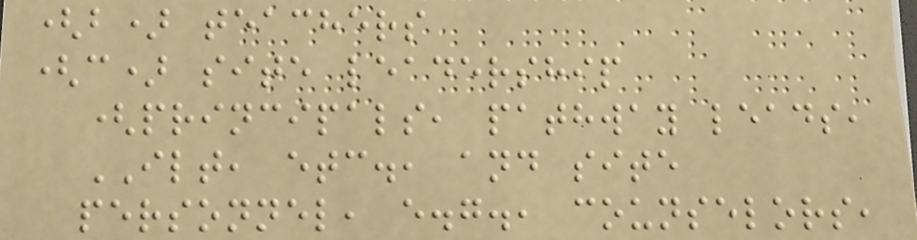(b) teachers
(c) site leadership
(principals, pathway leads,
ILT, etc., and site
personnel, e.g., counselors,
